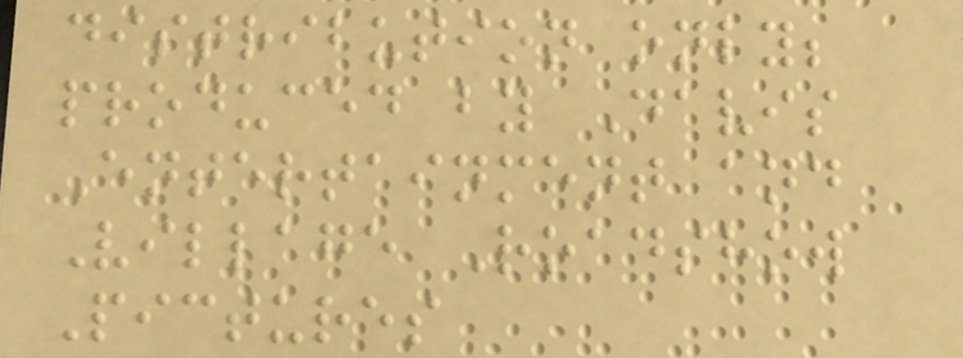distribution only;
produced by Davis
Entertainment and
Village Roadshow
Pictures
